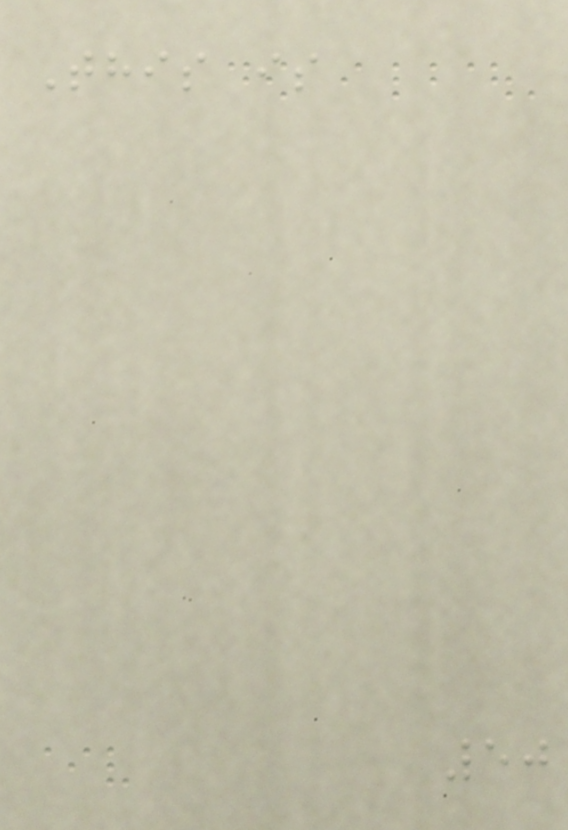This is
50
